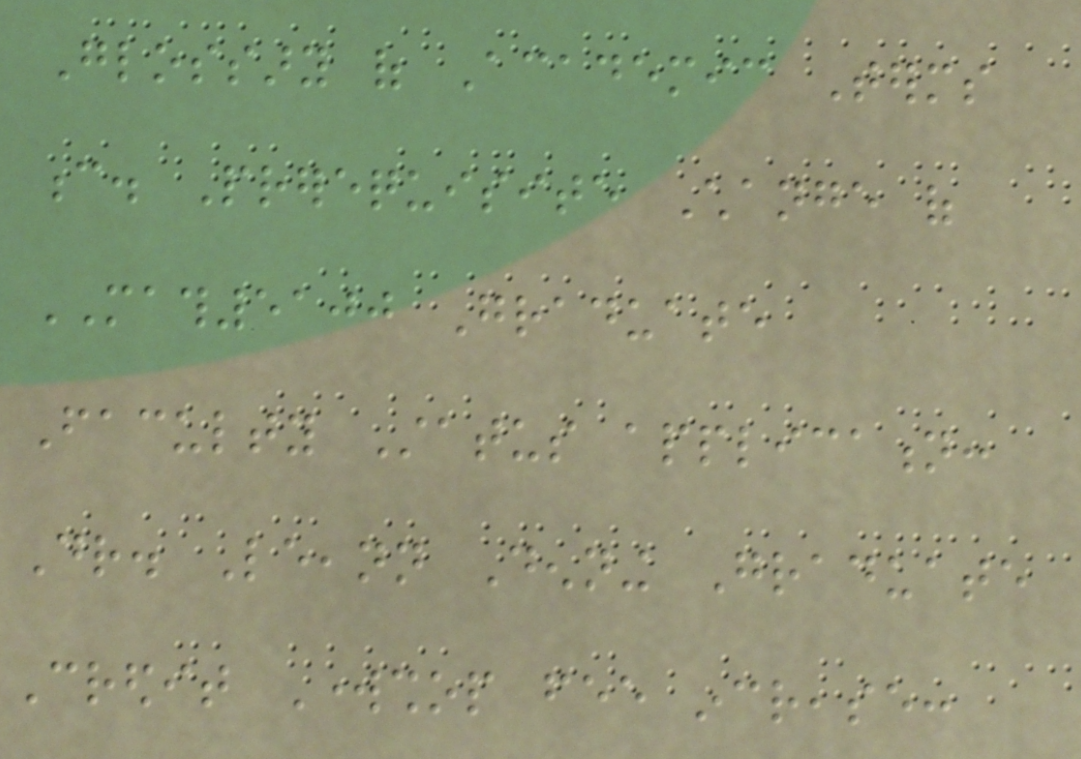Glossary of Academic Terms
c. Prerequisite Change of
MATH5100 Graduate
Faculty Status application:
Dr. Leeann Denning Graduate
Credit Workshop fee increase:
